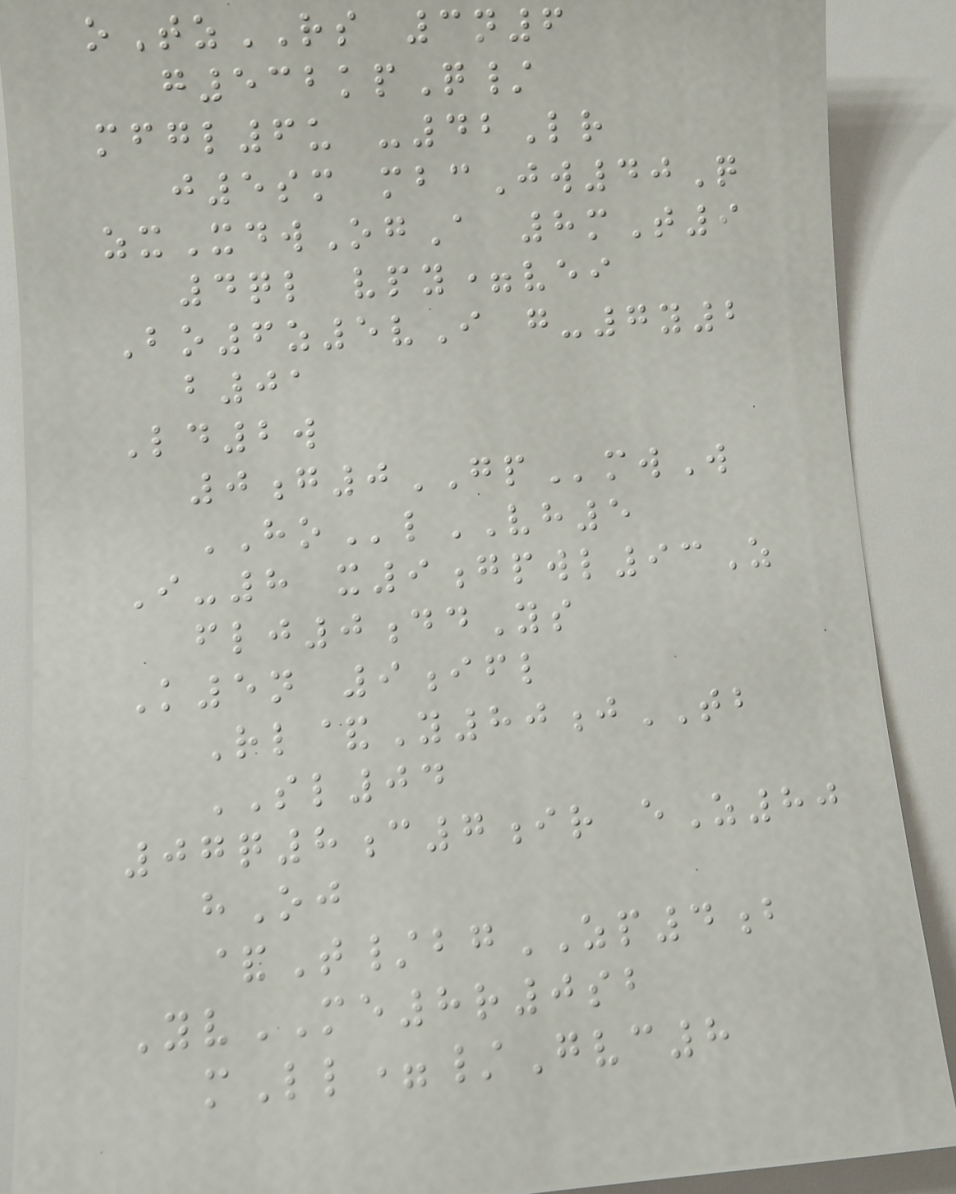oTzRS 3n6
g532kpQ/
mfgl6u -42Lr
j5sm mbcJw40Q
zxXdwOgA 8mT9
4ql vpy=vei
Bo6z5vI g-7y2
b01
Ld2w
0g0GPmwW
HOlVH5
I-8 x9gpwl93Z
flj0ddYs
K5n 9ifl
Rl&Y80jTB
SL04
07q8c7ir eZ80
hOj
&T/bgZP4b
YvME8r0sb
mLl=/Gvc8
